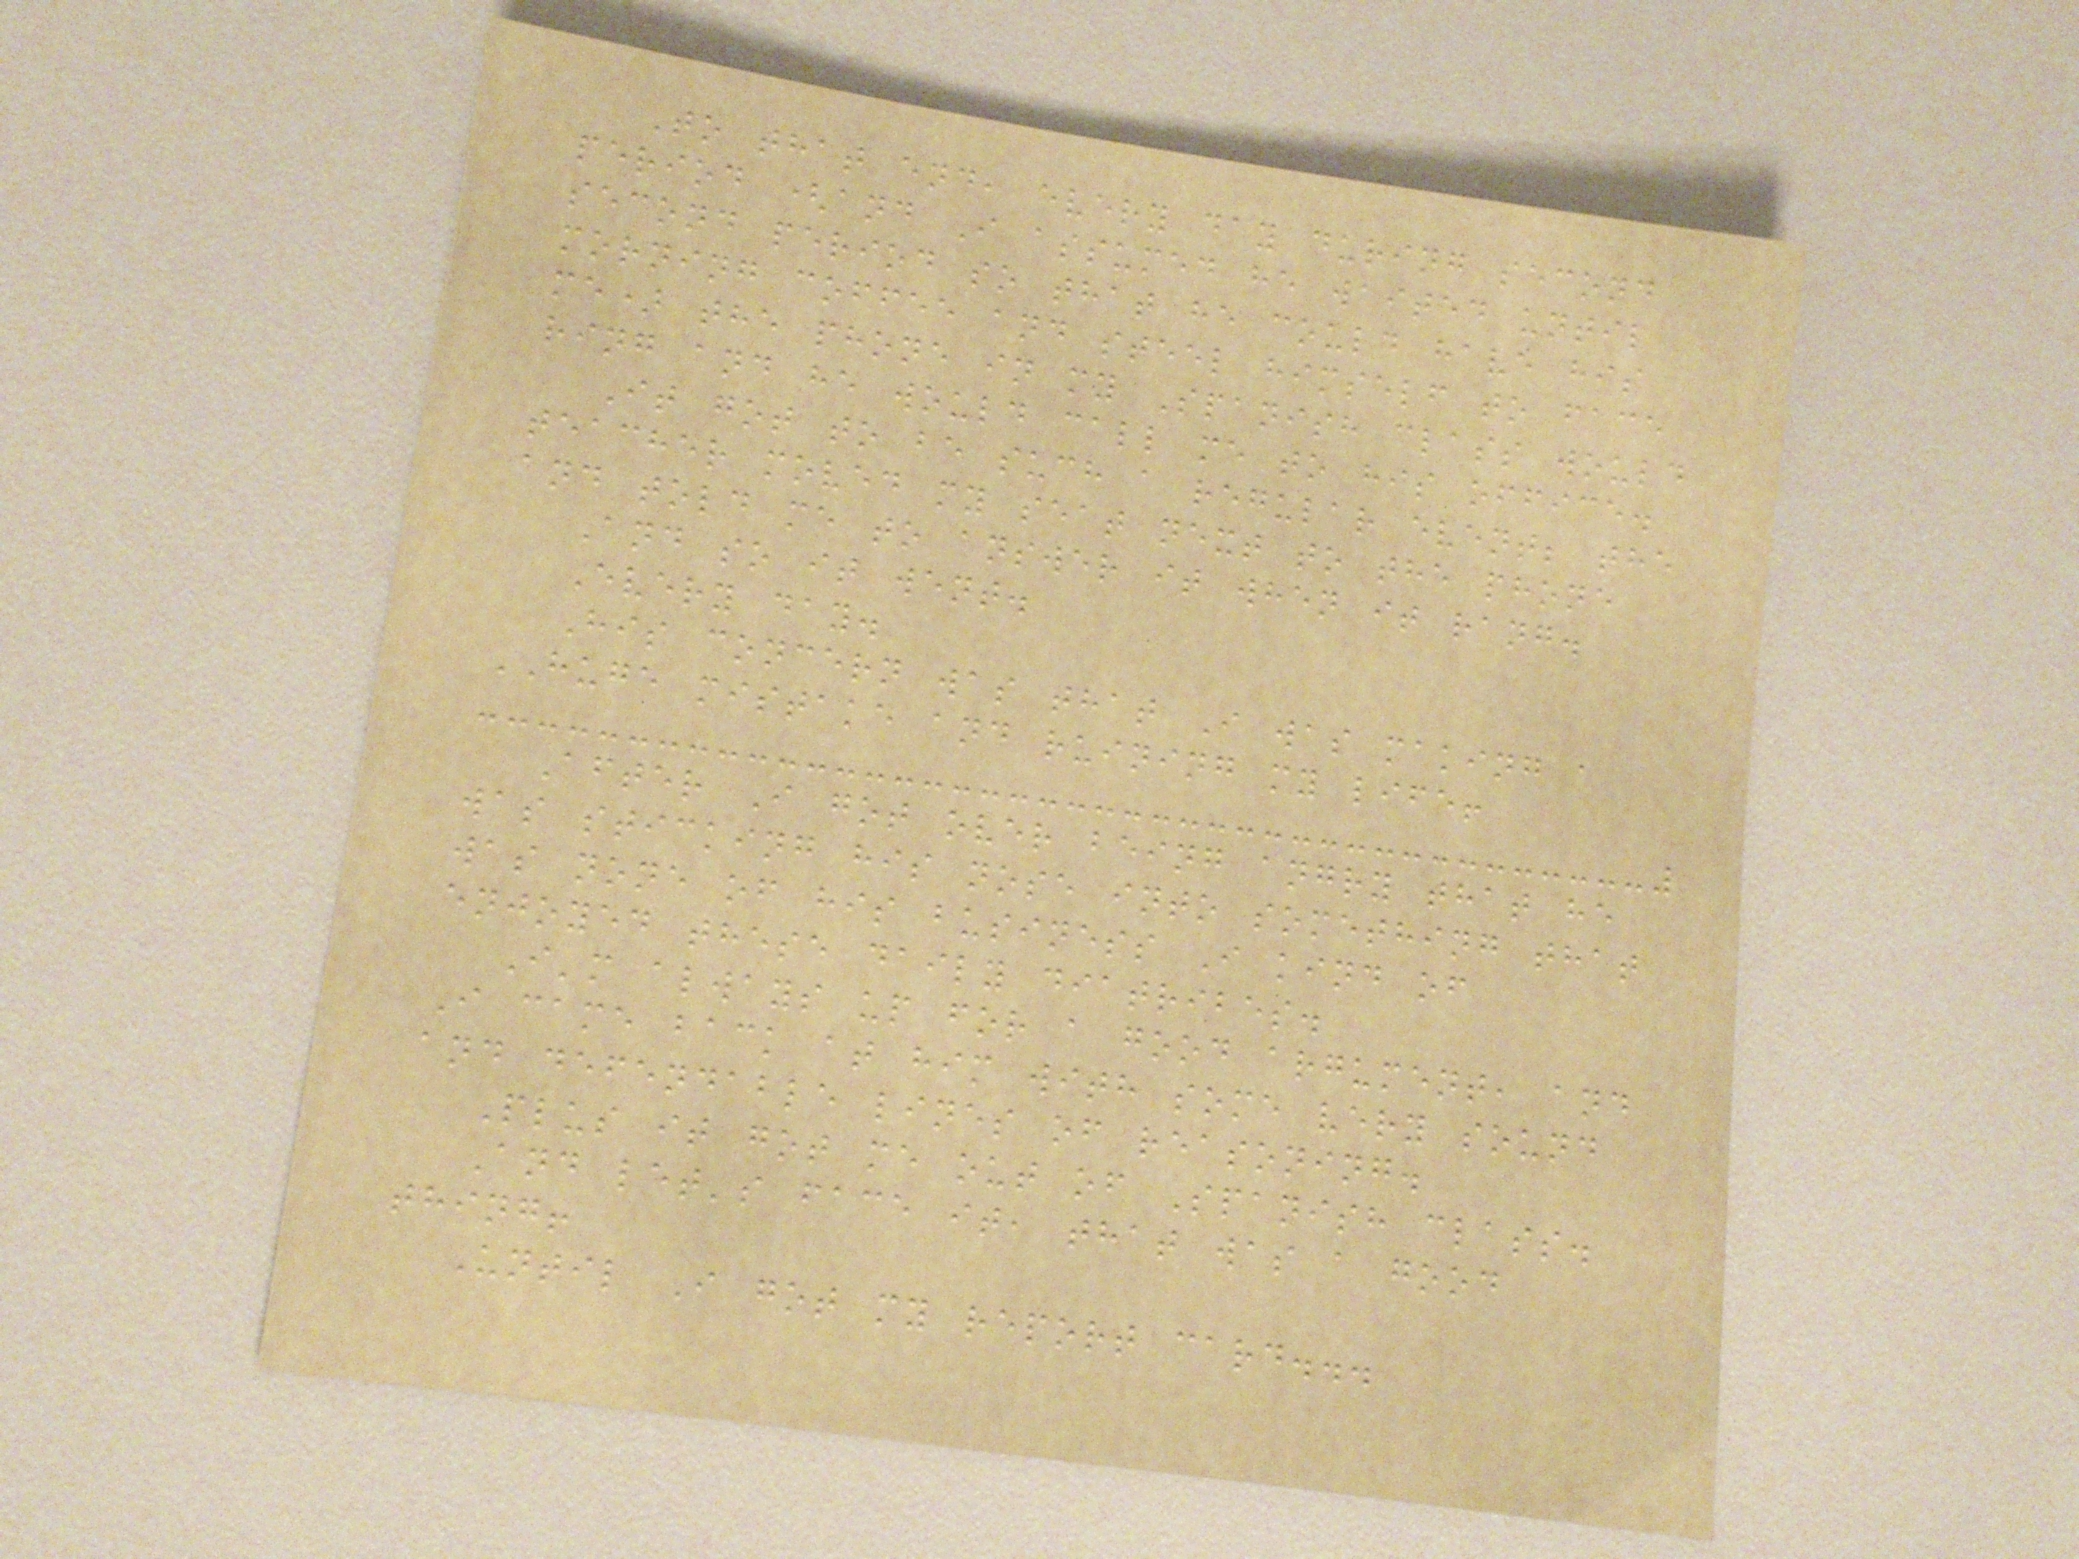To that end, every day during second
period (and I assumed he waited until
second period so that he could have his
morning coffee and steel himself to face
me) the phone in my Spanish class would
ring and he would call me to his office.
It got to be such a regular event; the
teacher moved my seat next to the phone
and told me to answer it when it rang.
And so it went.
Every day.
His concern was that I was making a
HUGE mistake and ruining my life!
After I got over being angry that he
was sticking his nose into something that
was none of his business I kind of
enjoyed these daily diatribes.
I'm always up for a good argument, and
I came back at him with some very sound
and defendable lines of reasoning.
Plus it got me out of Spanish class.
And let's face it, that was a good
thing!
Until I got my report card...
